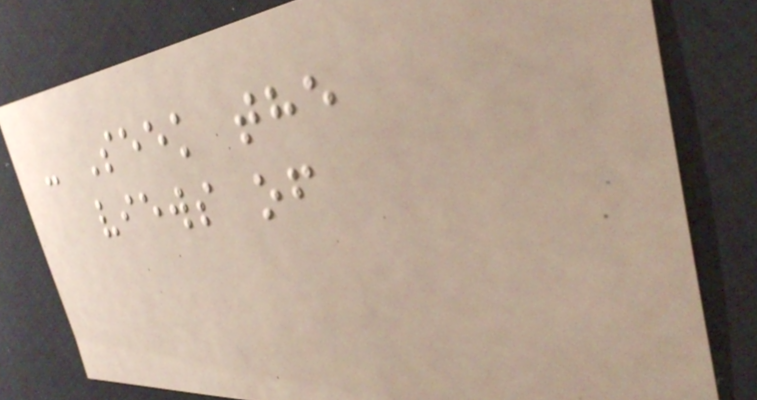- Seek the
views of
